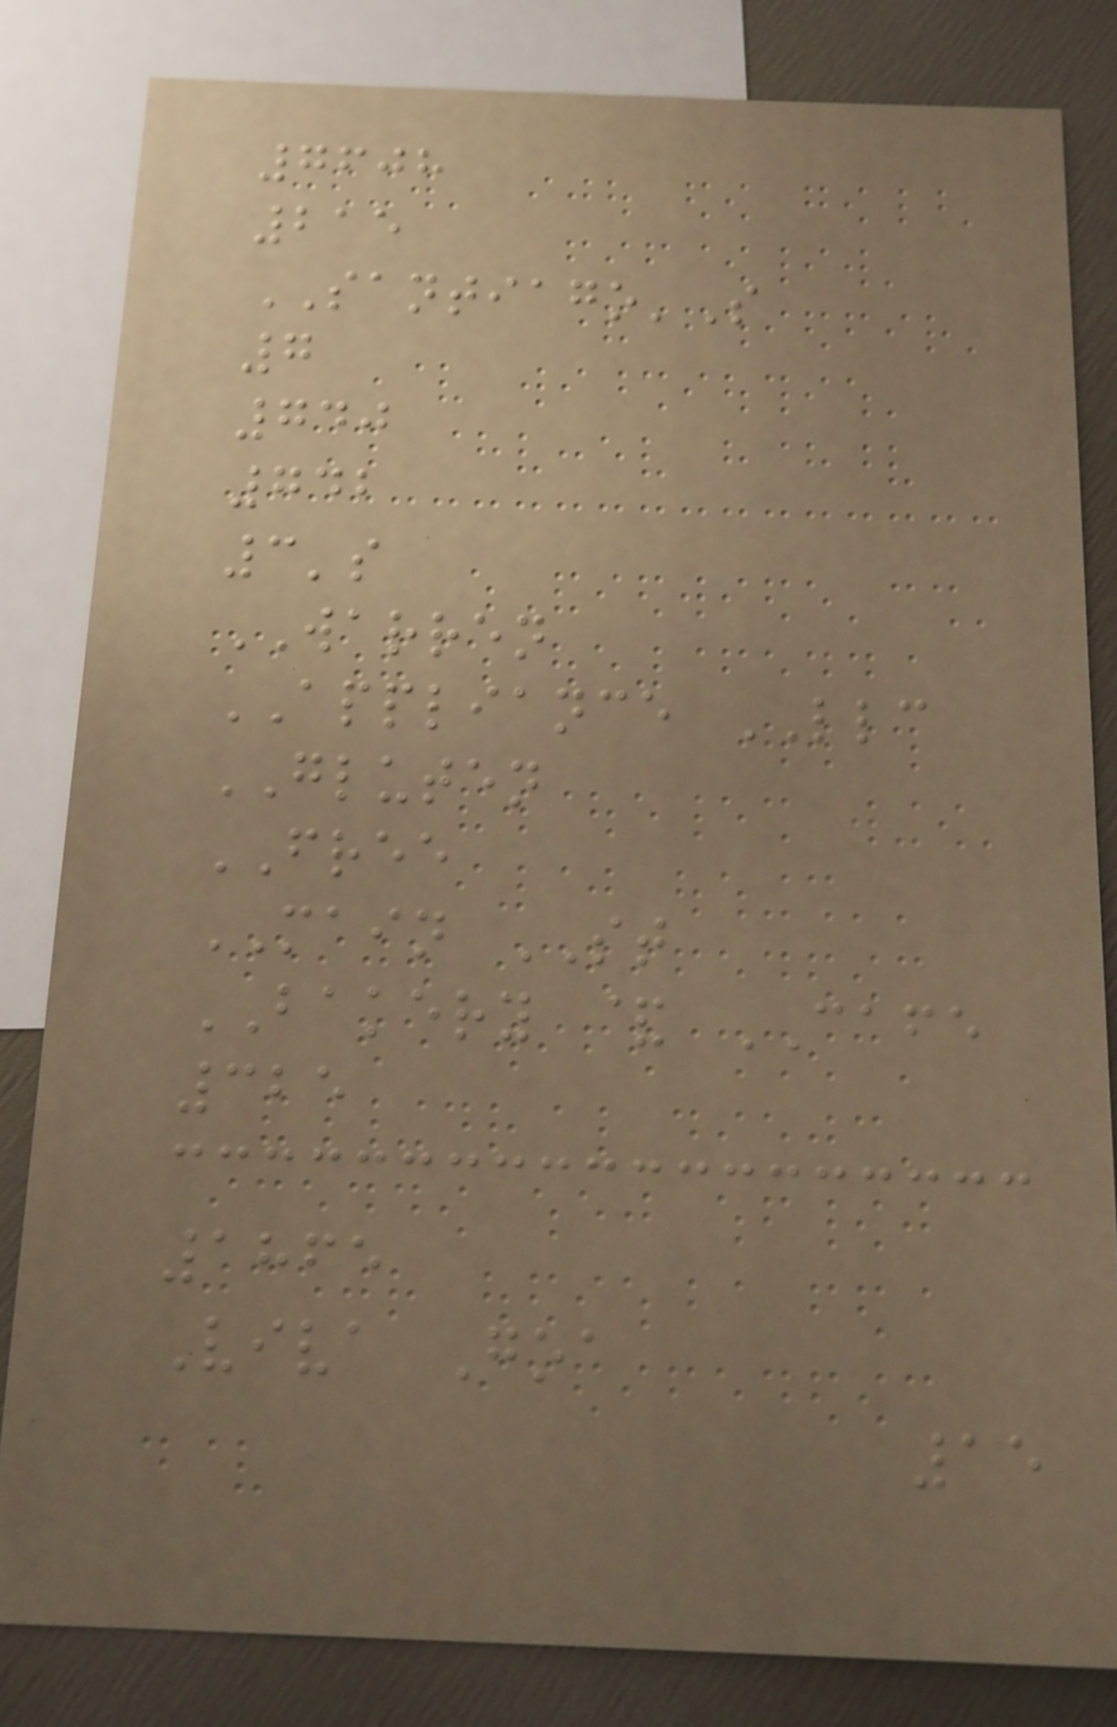7608
215
SANTIAGO'S
7
740
742
3's
WARREN
APPLIANCE LLC
GLUTEN
FREE
MAIN ST
BAKERY & CAFE
325
1865
Viva Goa
15
